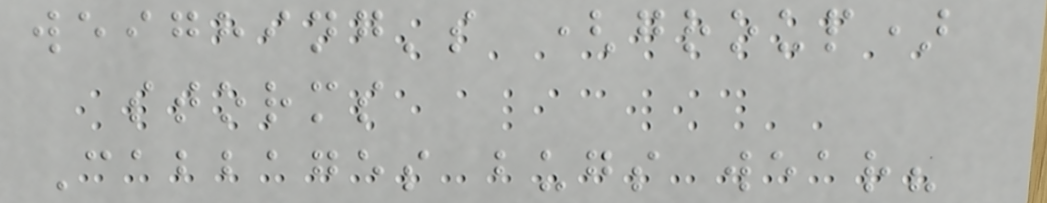weighing's (group)
storms
Cabbages bugs wear?
